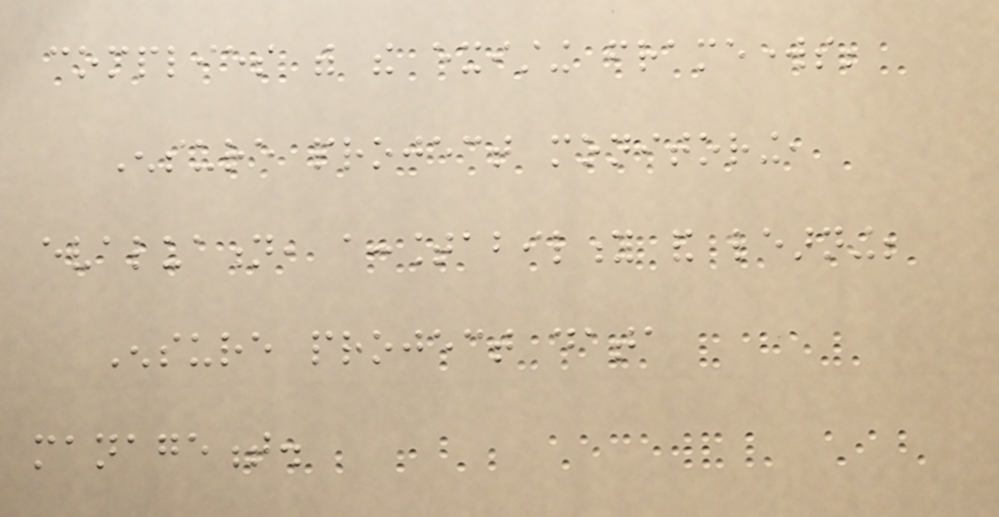complies with the existing frameworks;
Ensure project monitoring,
evaluation, accountability and learning;
Ensure project data
management.
